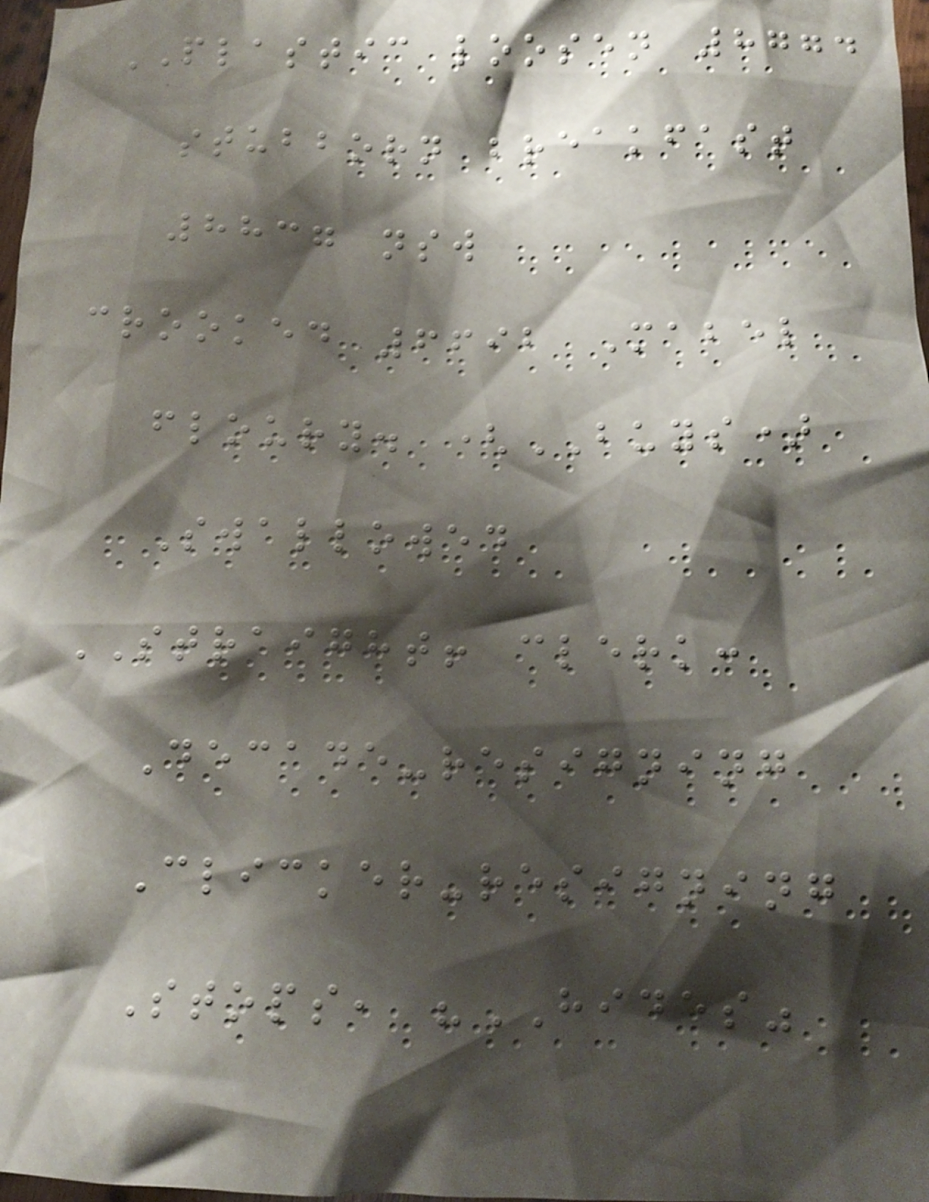PLASTIC loosen 8774
stubborn breakfast
8837 nsw
crooked 6692 Mabel
floury. (BUYS)
Swallowed
STRAIGHT! clerk:
Decade-resigning
Clicker-resigning
Stops, "HIDES"
